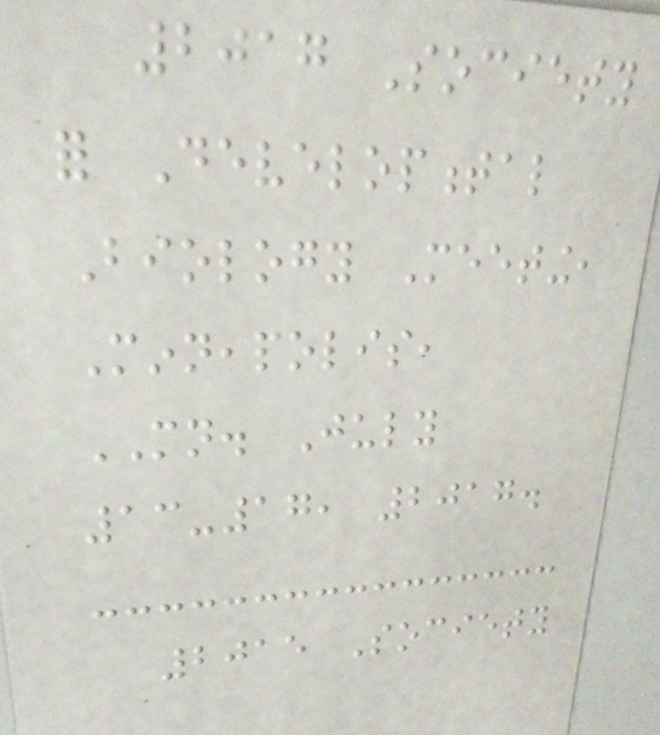2017 Society
for Developmental
Biology Meeting,
Minneapolis,
MN. July
13-17, 2017.
2015 Society
